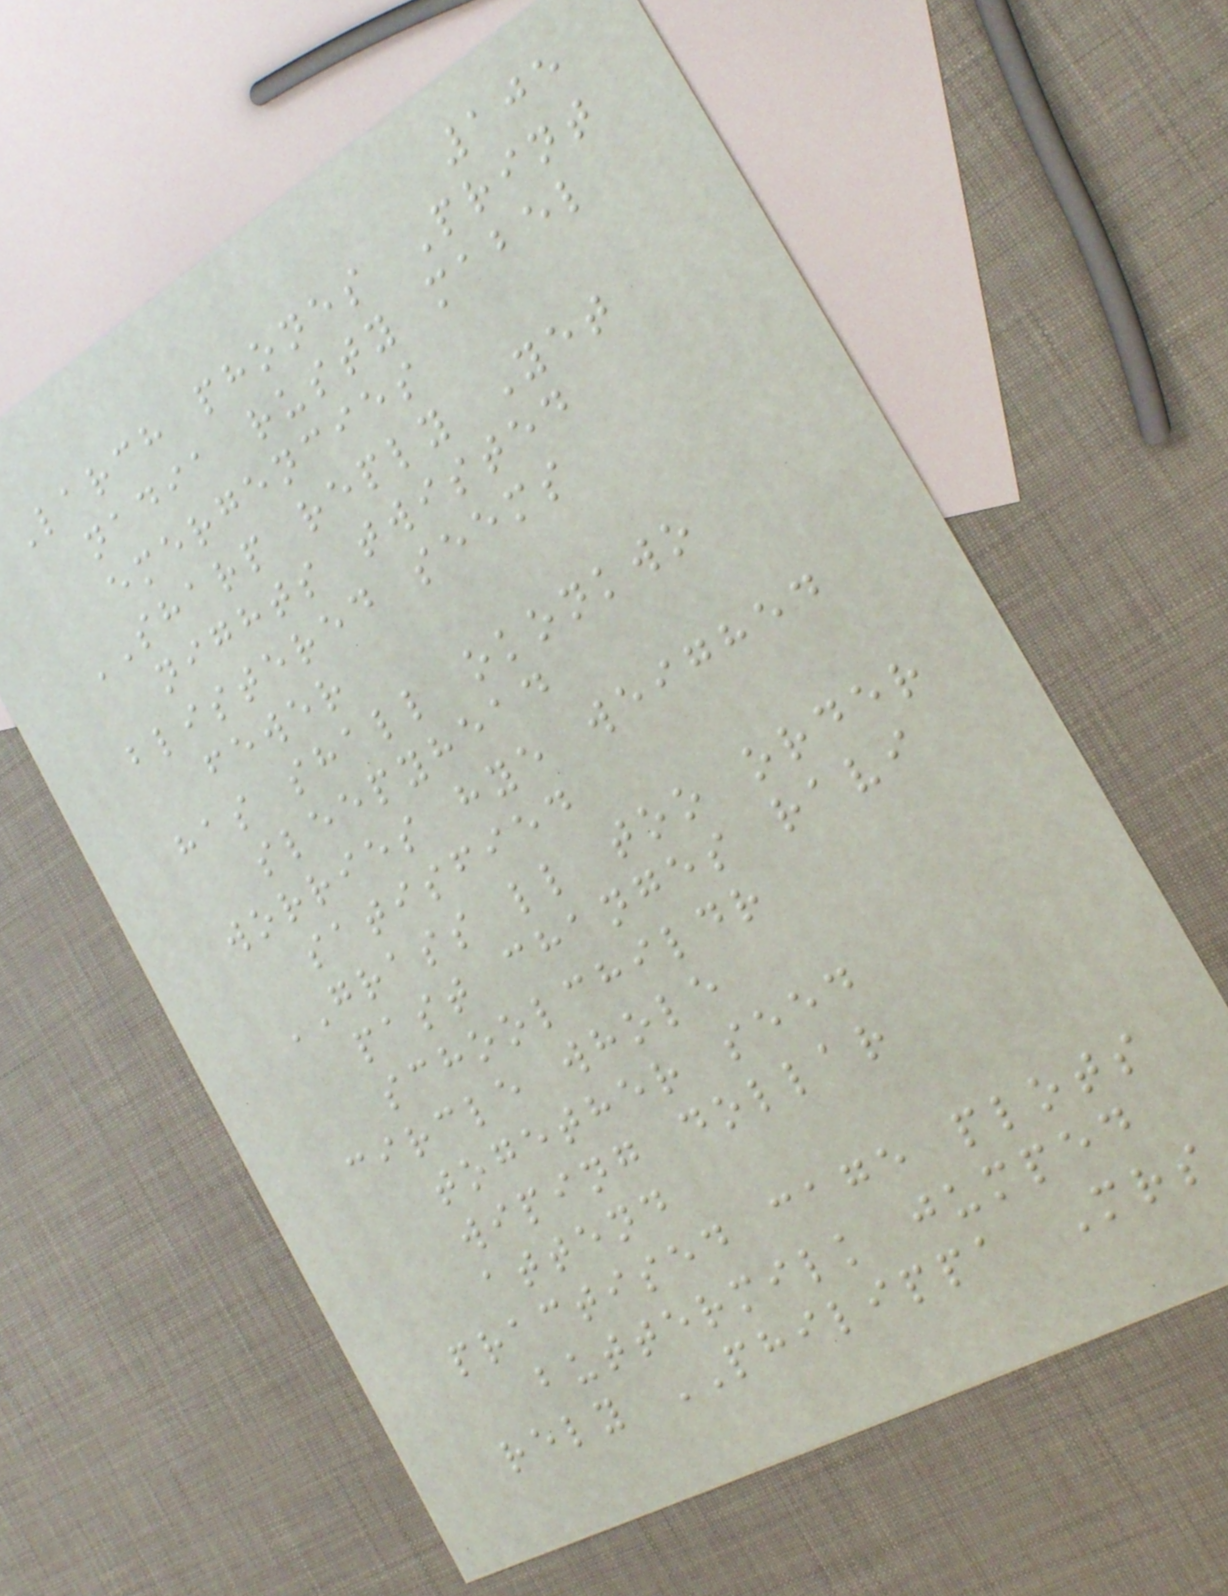105
Larch phones Print
nadia rusty mabel
emergencies
SHARP reply Yet
nights twisted
blistered seems
fewer
has shall okonkwo
sleepyhead
worries hye weighed
satisfied
GRASS ll too order
past changes ravi
schoolchildr
circle whole
together seed
wiping dollar
attend
practised cage plots
buttermilk jumped
rely PHILIPPA Mrs
